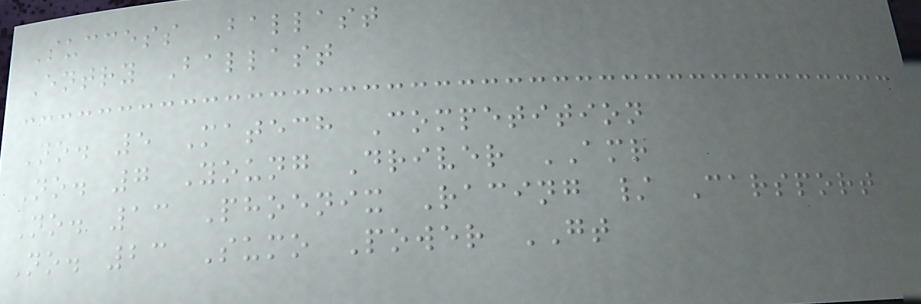Success Ballast
Entry Ballast
No. 5 Matech Competition
No. 7 Young Driver AMR
No. 13 Phoenix Racing / Carsport
No. 23 Sumo Power GT
